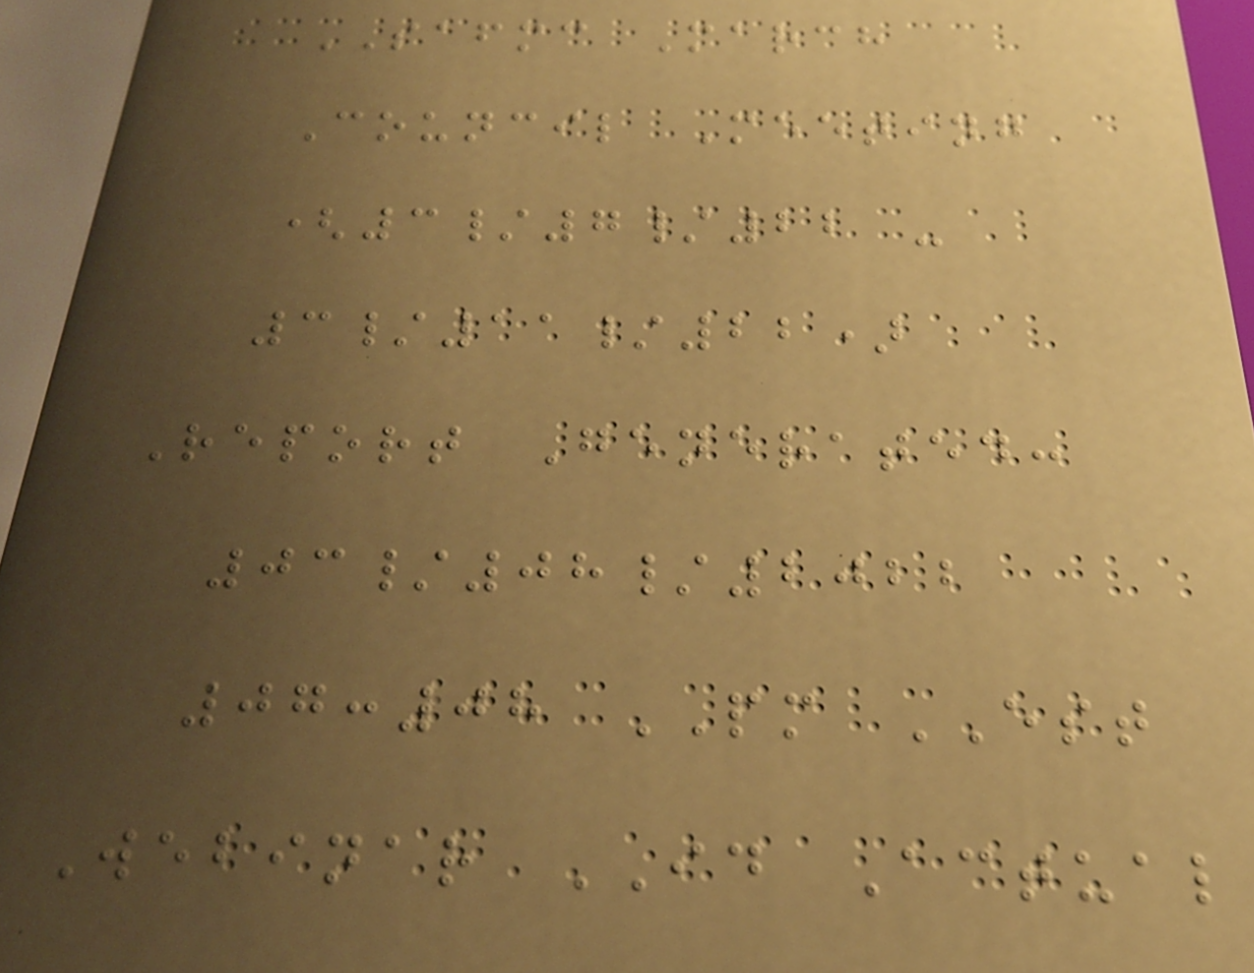SAFMC March
Council Meeting
(3/7/22 -
3/11/22)
Report Generated:
03/08/2022
07:08 PM EST
Webinar ID Actual
